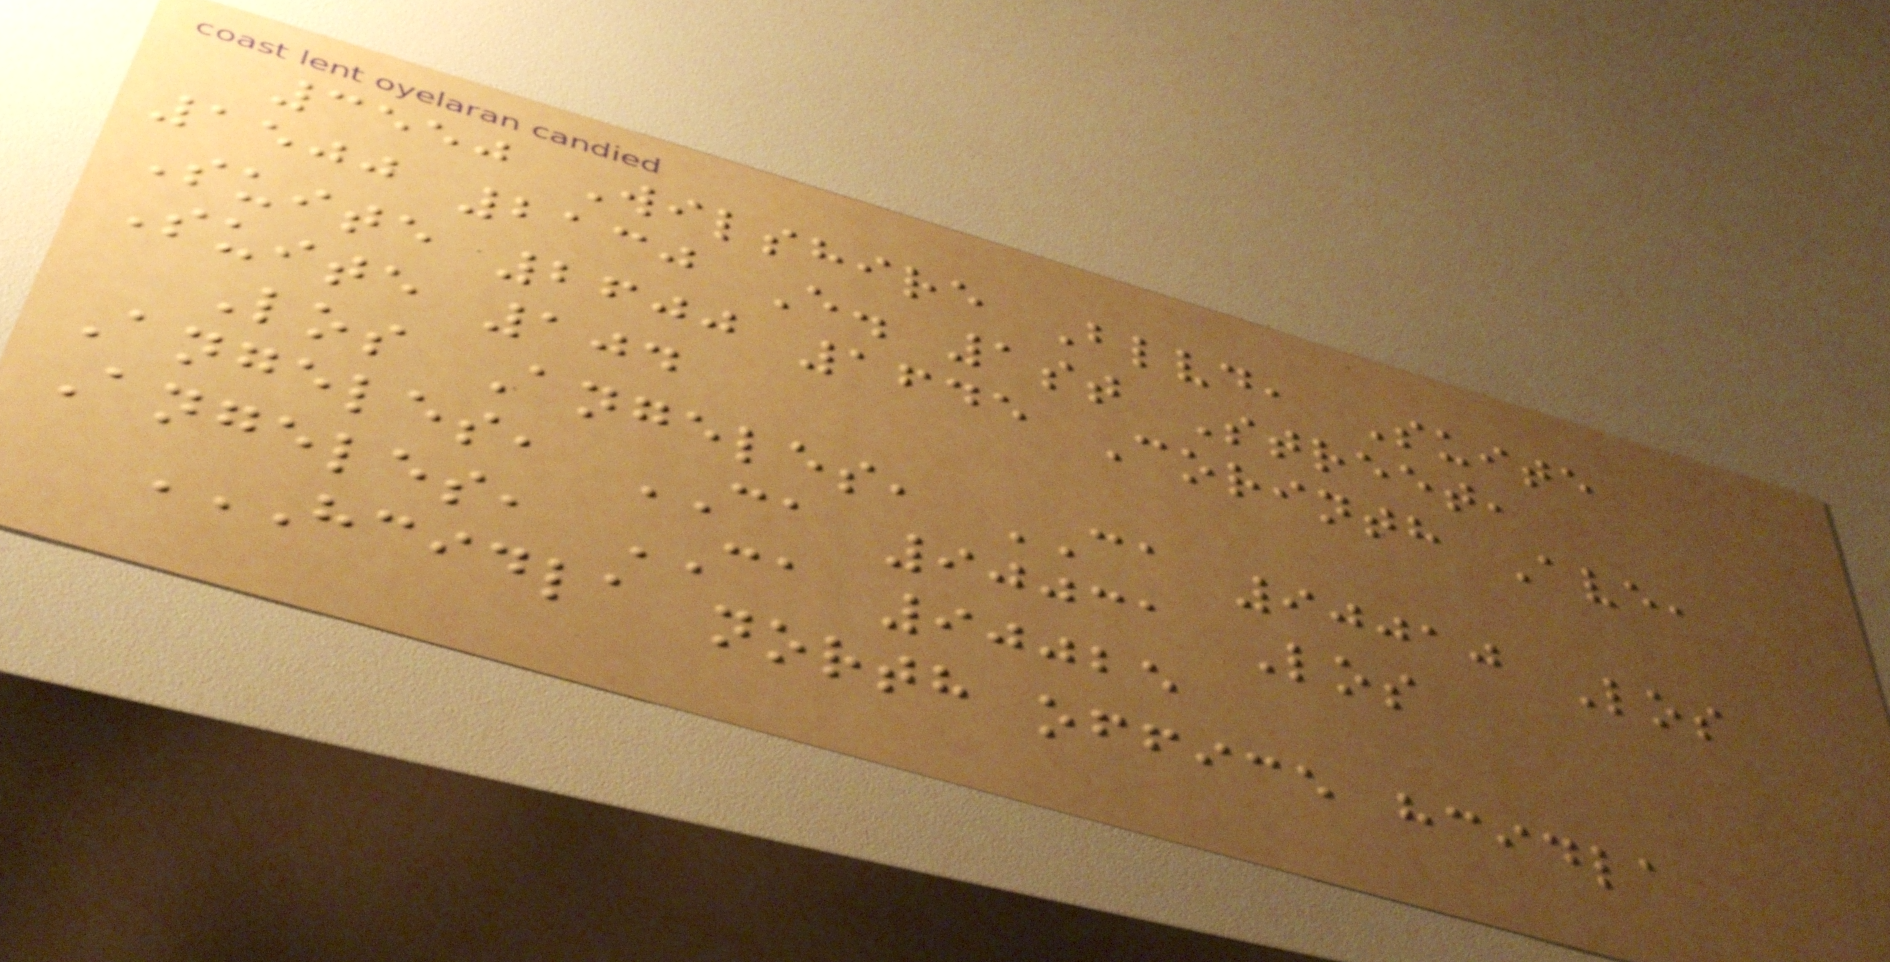3550 Wilshire Blvd, Suite
1500 2130 E. 1st Street,
Suite 2600 1645 Corinth Ave,
Suite 104
Los Angeles, CA 90010 Los
Angeles, CA 90031 Los
Angeles, CA 90025
HCIDLA NORTH OFFICE HCIDLA
